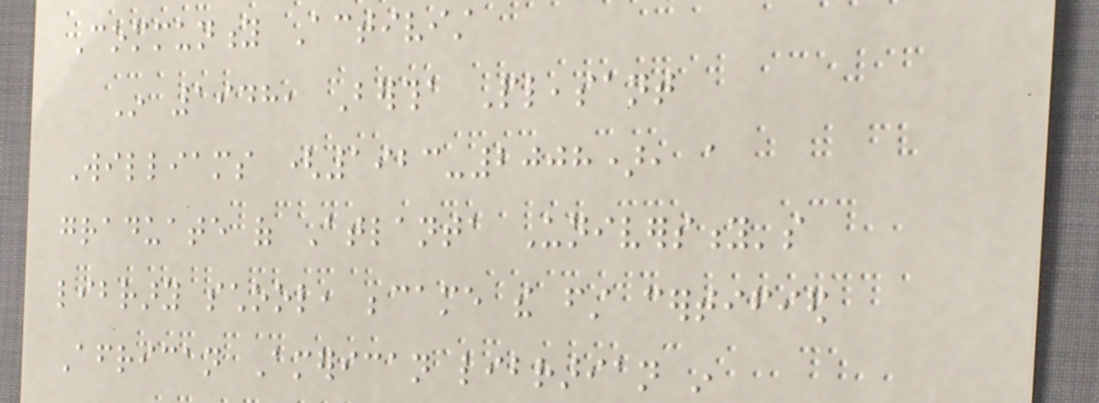Community Activist
In 1948, Bertha Pleasant
Williams (1923-2008), a
graduate of Atlanta University's
library school, became the first certified
African American librarian in
